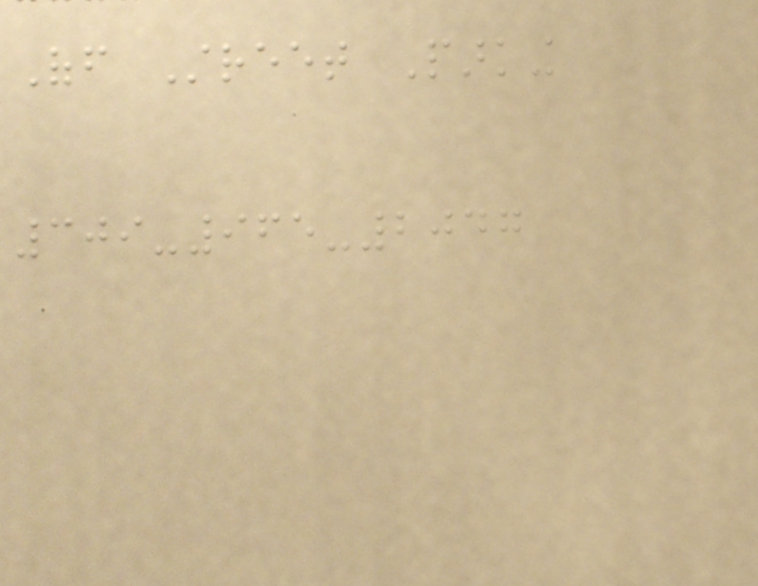Off Street Parking
309-965-2047
